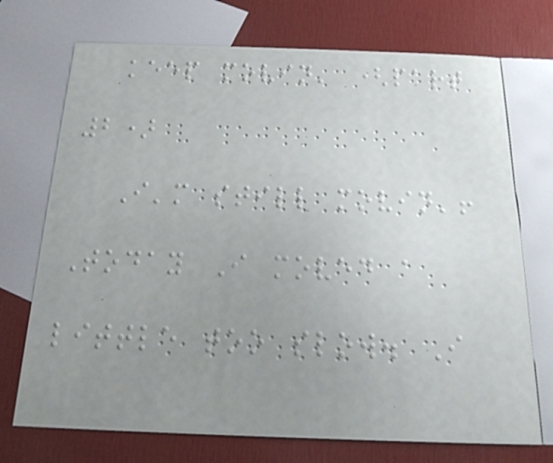keep movin' (part
2)
I'm still movin'!
Today I moved a
little too slow. I
